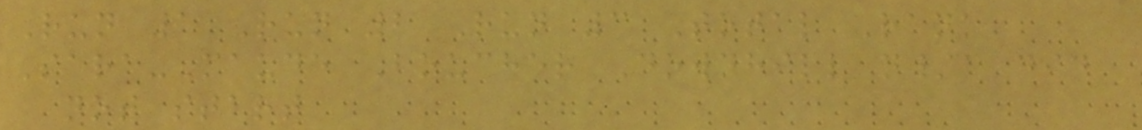Run 1 Run 2 Run 3 Total Rank
Sara-Maude Boucher Downhill n/a did
not start
